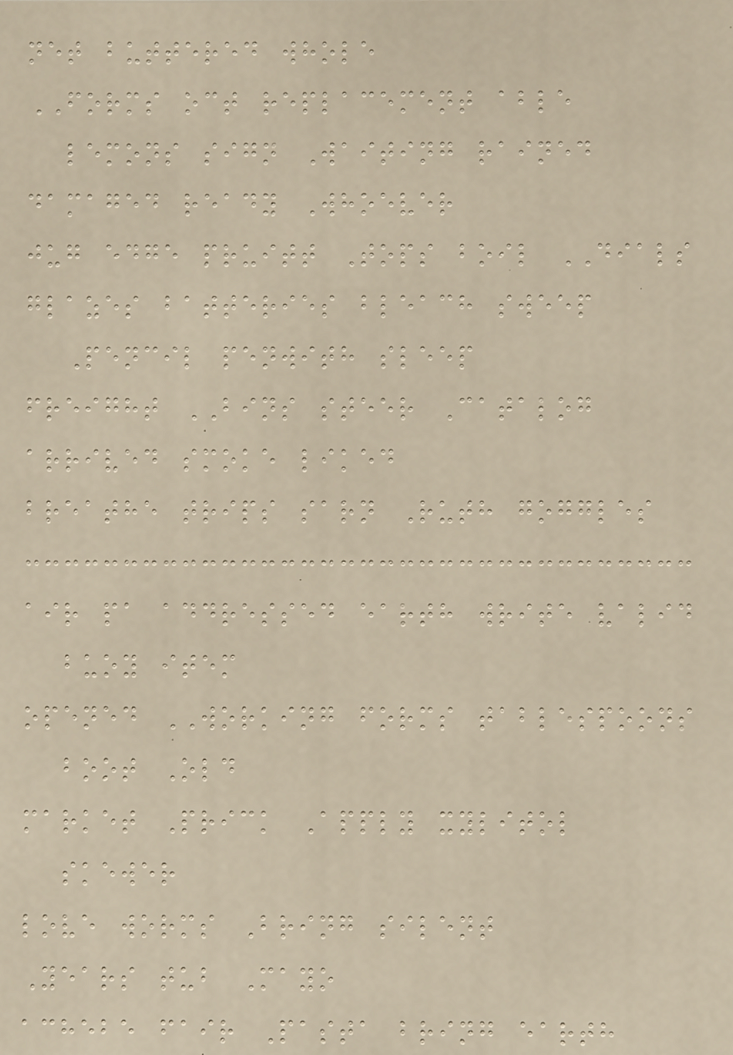net buttered whole
FORMS oct replacement able
lemons sign Waiting rained
damaged ready Whoever
jug edge pruitt Tops boil DIALS
glazes batteries bleach sweep
Pencil penwith sleep
freight BINS steer Catalog
arrived smoke liked
breathe trips sarn Ruth goggles
air pa addressed earth write valid
buoy item
opened WORKING forms tablespoons
boot Old
market Prick Apply xylitol
skewer
love worms Bring silent
Years tub Mayo
achebe fair Pasta bring earth
